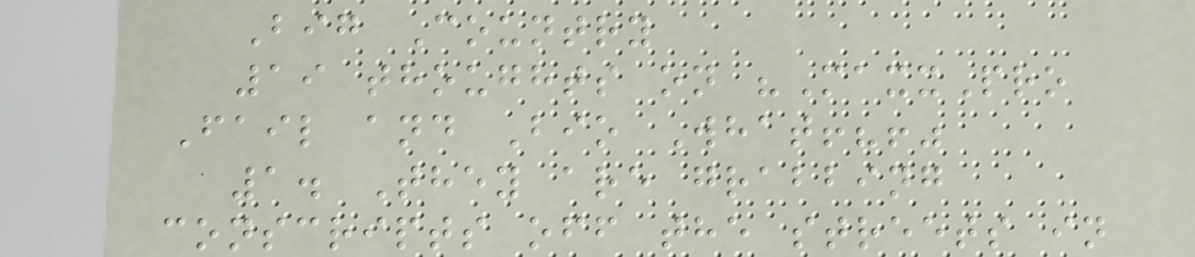Big Country
19 thoughts on "MaxxPro
Fail and Bio What!?!"
1. They are grabbing
conscripts off the streets in
